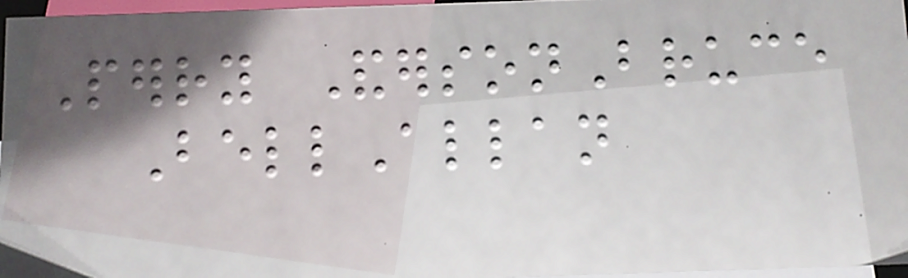Perry AndersonBruce
BellAllan
